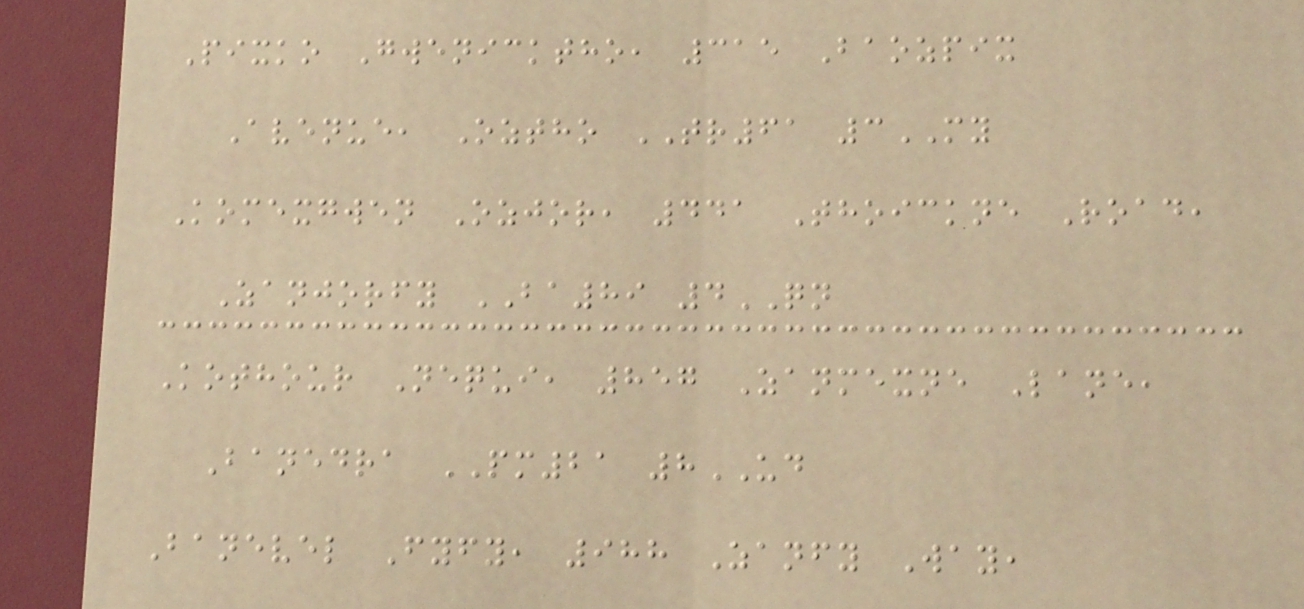Pixko Gwenicktho, 315 Baozpix
Avenue, Oztho TR61 3MY
Komexgwen Ozjor, 441 Thoickne Road,
Zanjorfy BA89 4QN
Kothour Nequi, 857 Zanmexne Lane,
Banedra PM21 8UD
Banevel Fyfy, 988 Zanfy Way,
